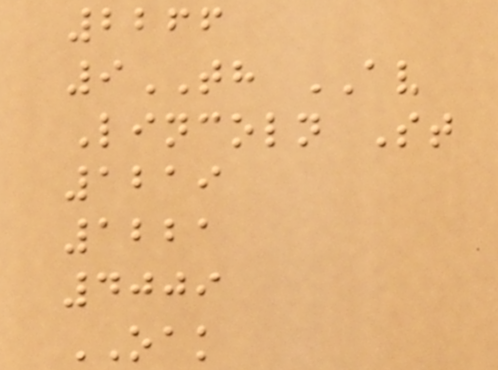2266
9TH AV
Lincoln St
1219
1221
4009
OAK
